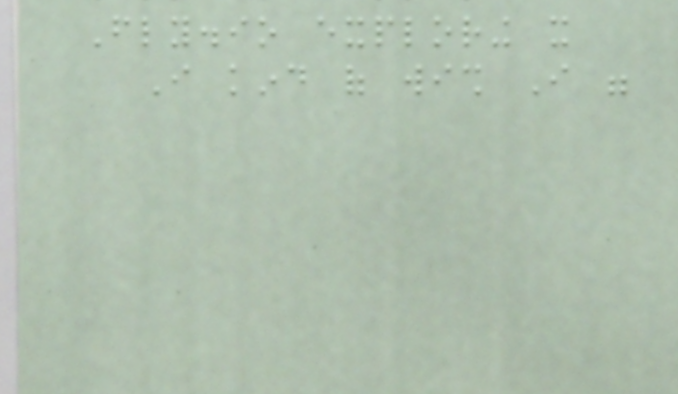Fly.io exploring it
I kind of wish I were
